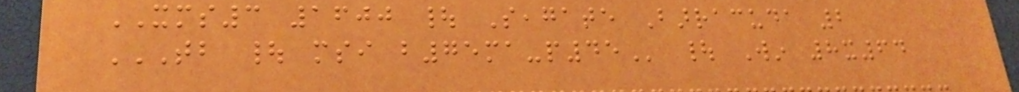XMS3 1600 | Seagate Barracuda 2
TB | MSI B75MA-P45 | Win 8x64
